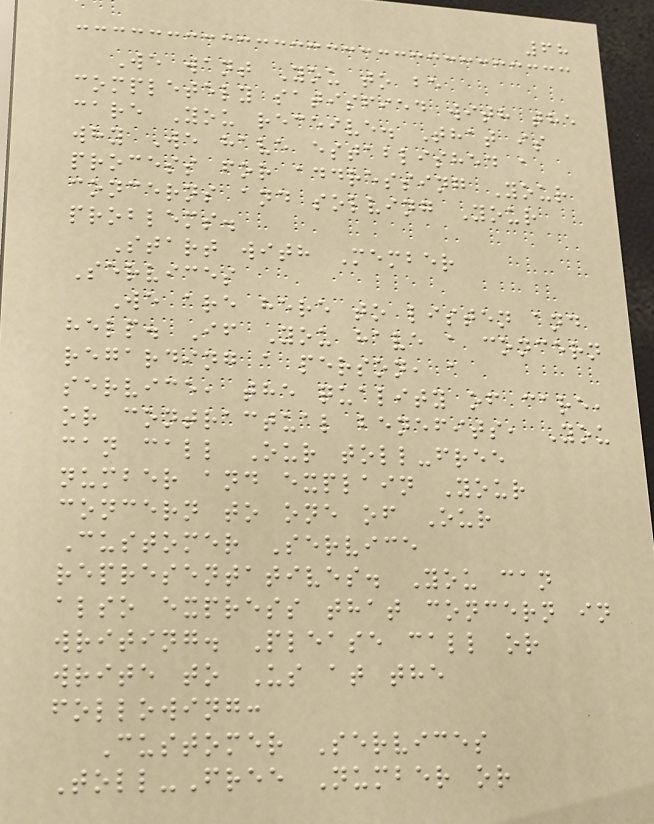68
We want You to be
completely satisfied with the
care You receive. That is
why We have established a
process for addressing Your
concerns and solving Your
problems.
Start with Member
Services
We are here to listen and
help. If You have a concern
regarding a person, a
service, the quality of care,
or contractual benefits, You
can call Our toll-free
number and explain Your
concern to one of Our
Customer Service
representatives. You can
also express that concern in
writing. Please call or
write to Us at the
following:
Customer Services
Toll-Free Number or
